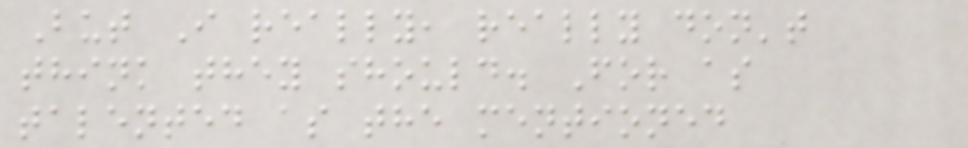But I really, really don't
think they should. For as
talented as the mentioned
